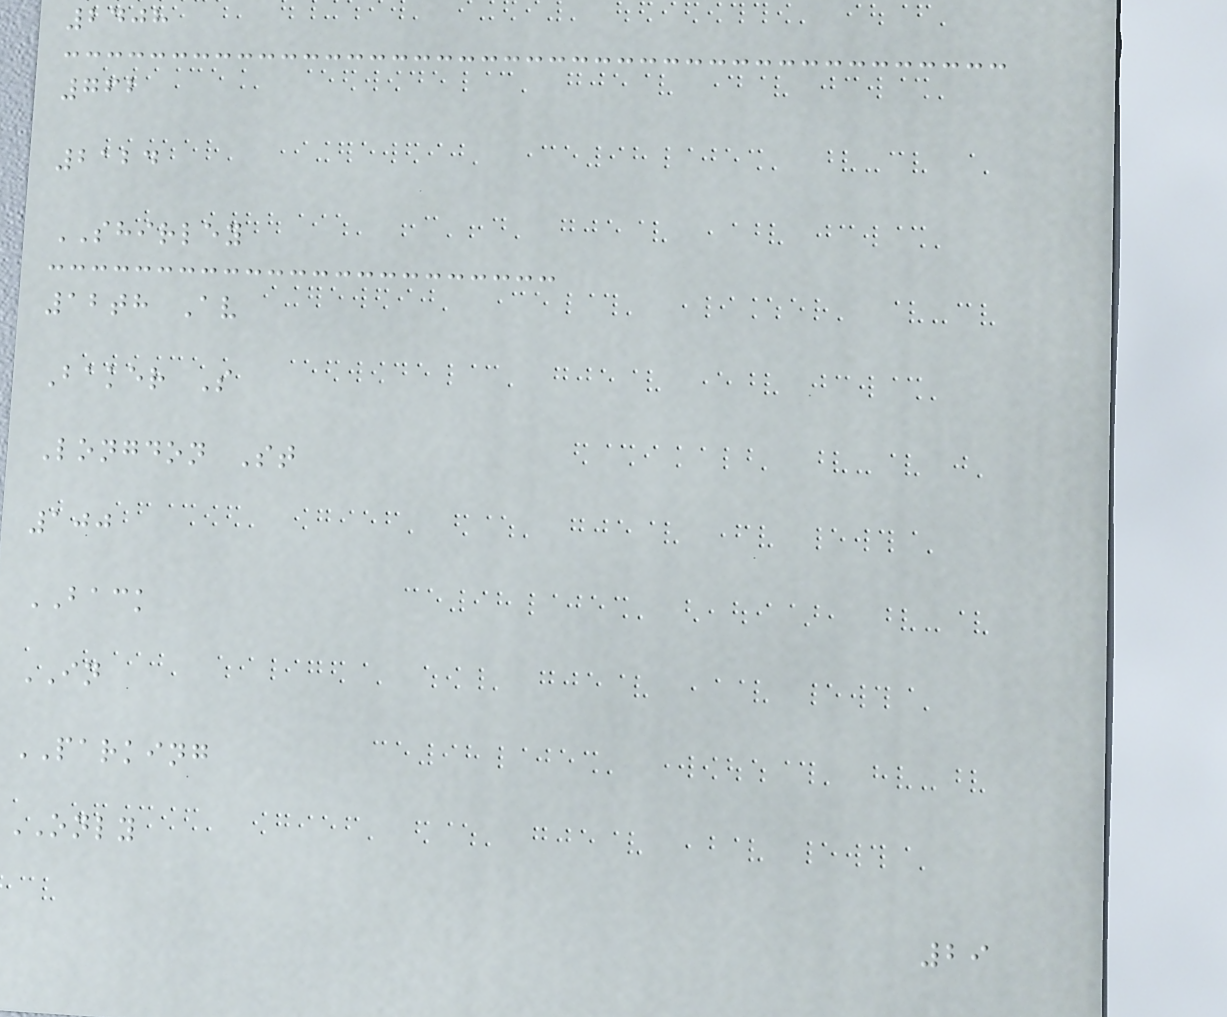2408
762
2124
SHIRLEY
12th Av
Baker S
Longdon St
100
BACK
IN
PARKING
ONLY
29
